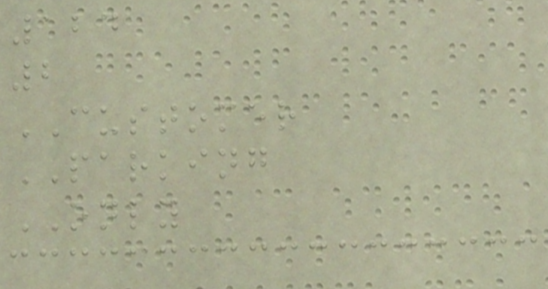124
2
CUSTOMER
PARKING
ONLY
